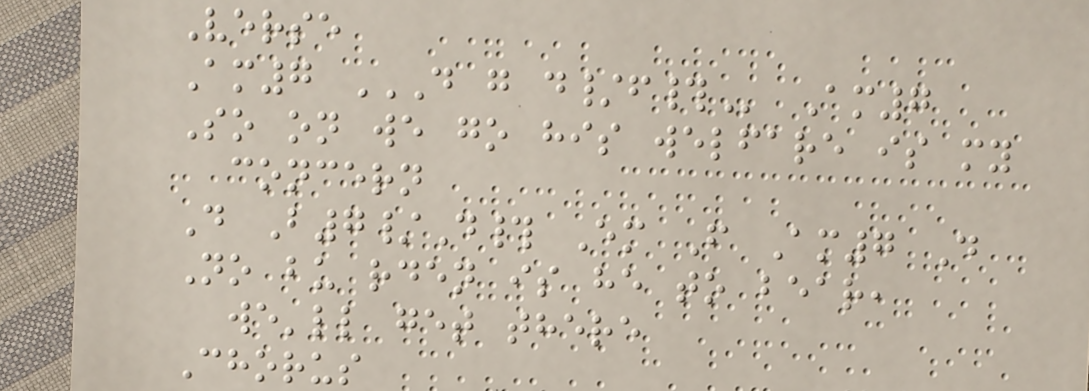Verse
Am7 D G D/F# Am7
So on we go his welfare is my
concern
D B7/D# Em F Am7 D
No bu rden is he to bear,
we'll get there
Chorus
